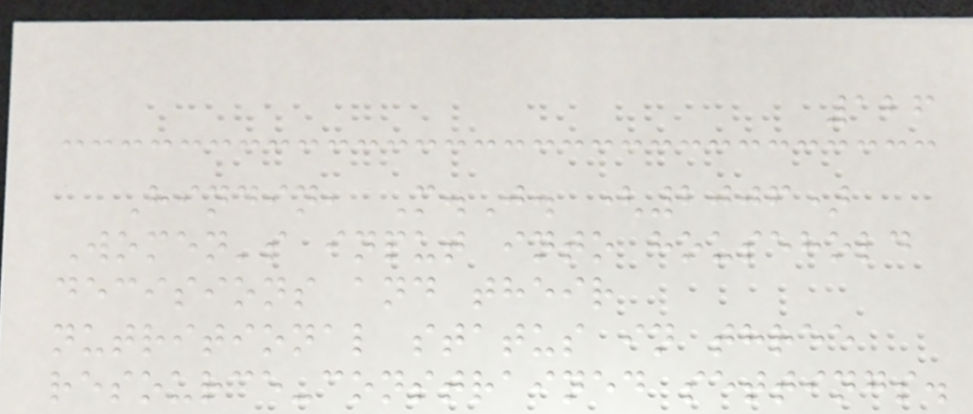126
Hindin, M.J. (2006)
Women's input into household
decisions and their
nutritional status in three
resource-constrained settings.
